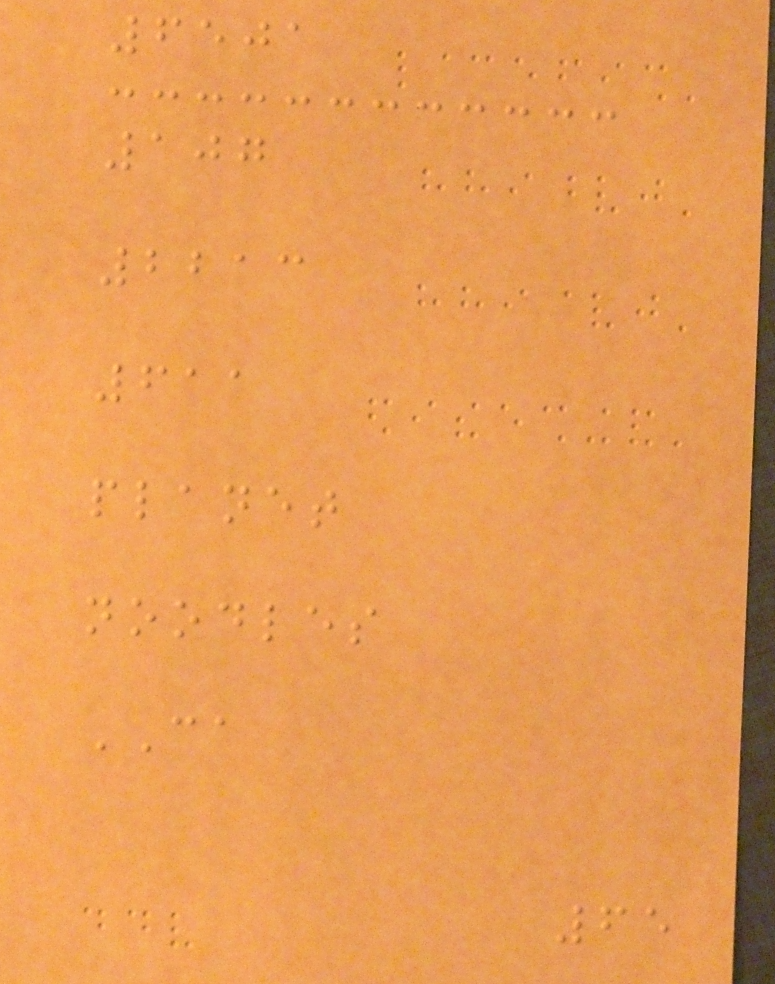6501
107
2213
611
planet
noodles
CA
65
